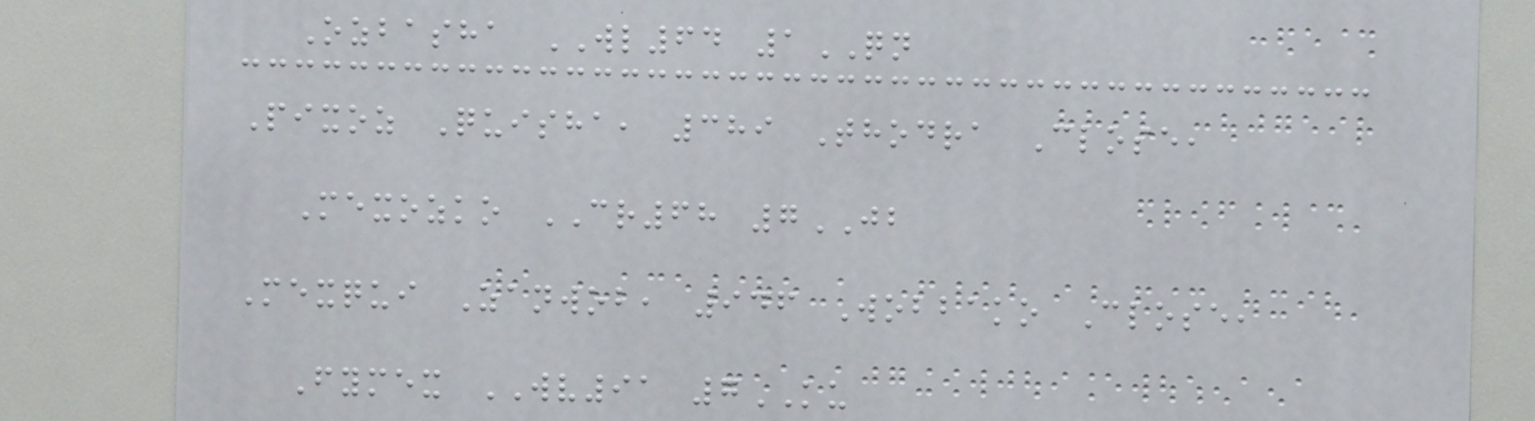Ozbasha WL64 1QN
Pixoz Quisha, 389 Thodra Close,
Mexozko CR68 7JB
Mexqui Zanwob, 946 Wobbako Close,
Fymex WV91 7KU
